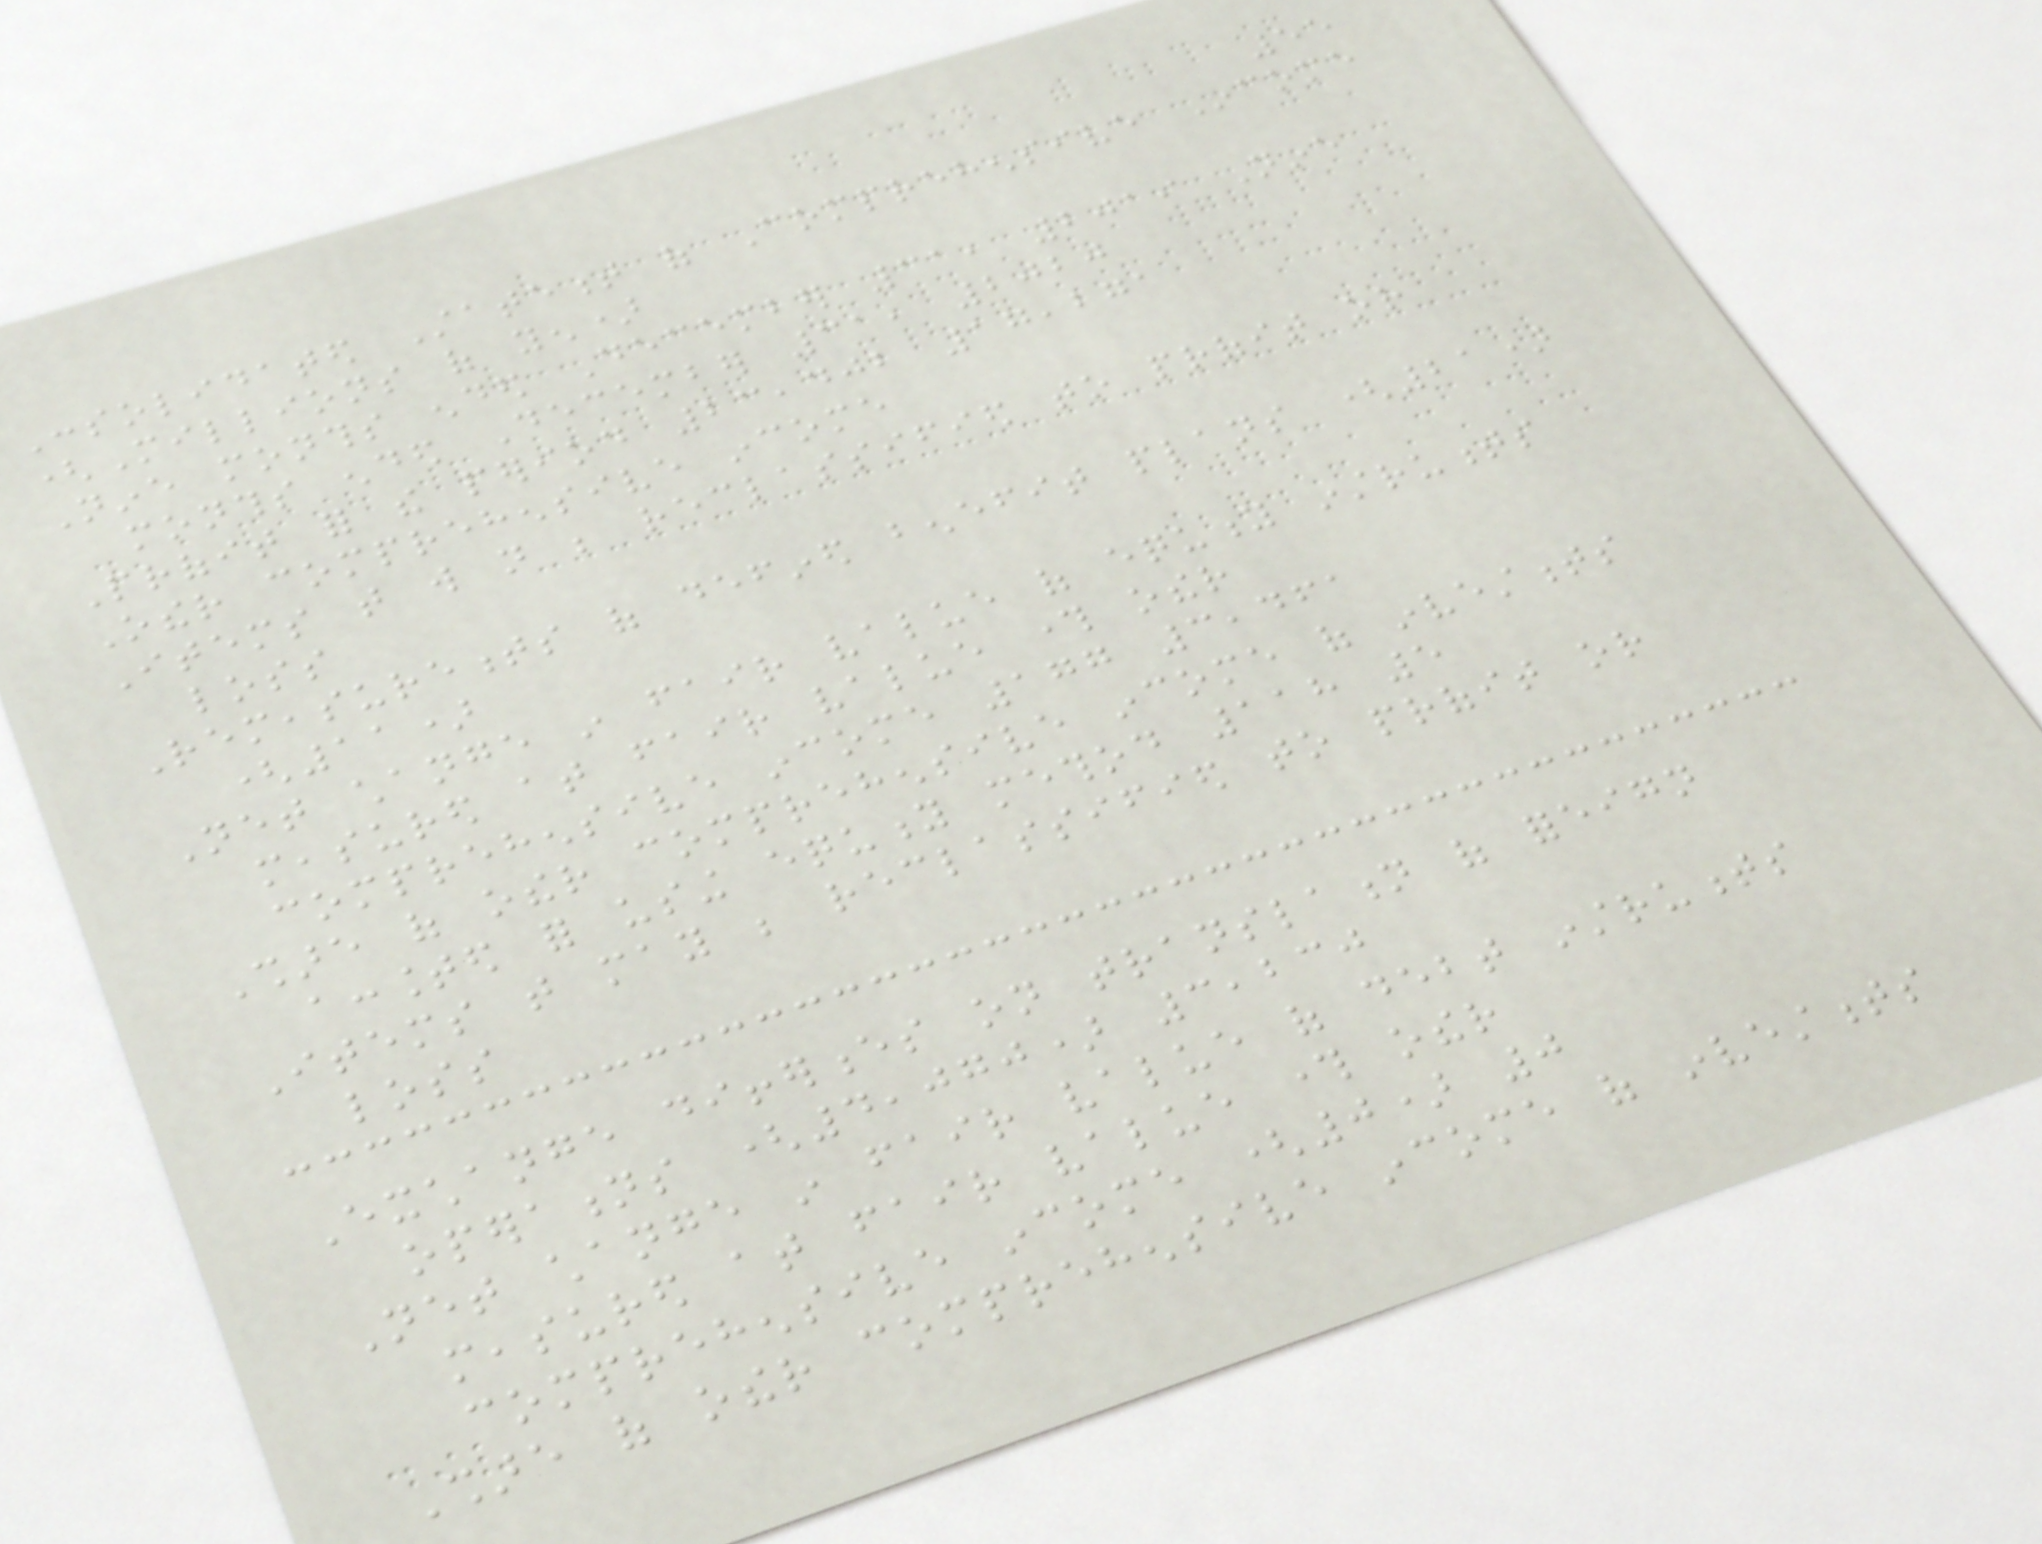55
Consolidated Statement of Comprehensive Income
(Millions of yen)
Nine months ended December 31, 2019 Nine
months ended December 31, 2020
Profit for the period 23,402 17,271
Other comprehensive income
Items that will not be reclassified to profit or
loss
Remeasurements of defined benefit plans (21)
(11)
Net change in fair value of equity instruments
measured at fair value through other
comprehensive income 177 3,461
Share of other comprehensive income of investments
accounted for using equity method 118 5
Items that may be reclassified to profit or
loss
Exchange differences on translation of foreign
operations (4,070) 3,230
Net change in fair value of debt instruments
measured at fair value through other
comprehensive income (0) 0
Share of other comprehensive income of investments
